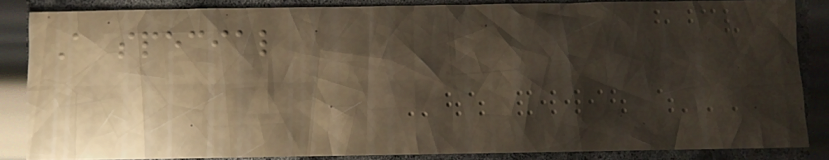A special
